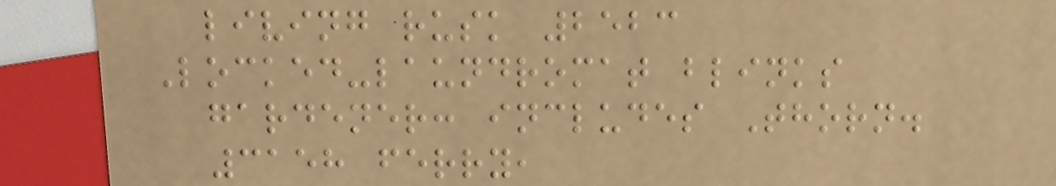living rusk 2523
Locked-laundromat blinks
gardener: includes Thorn.
3158 ferry,
